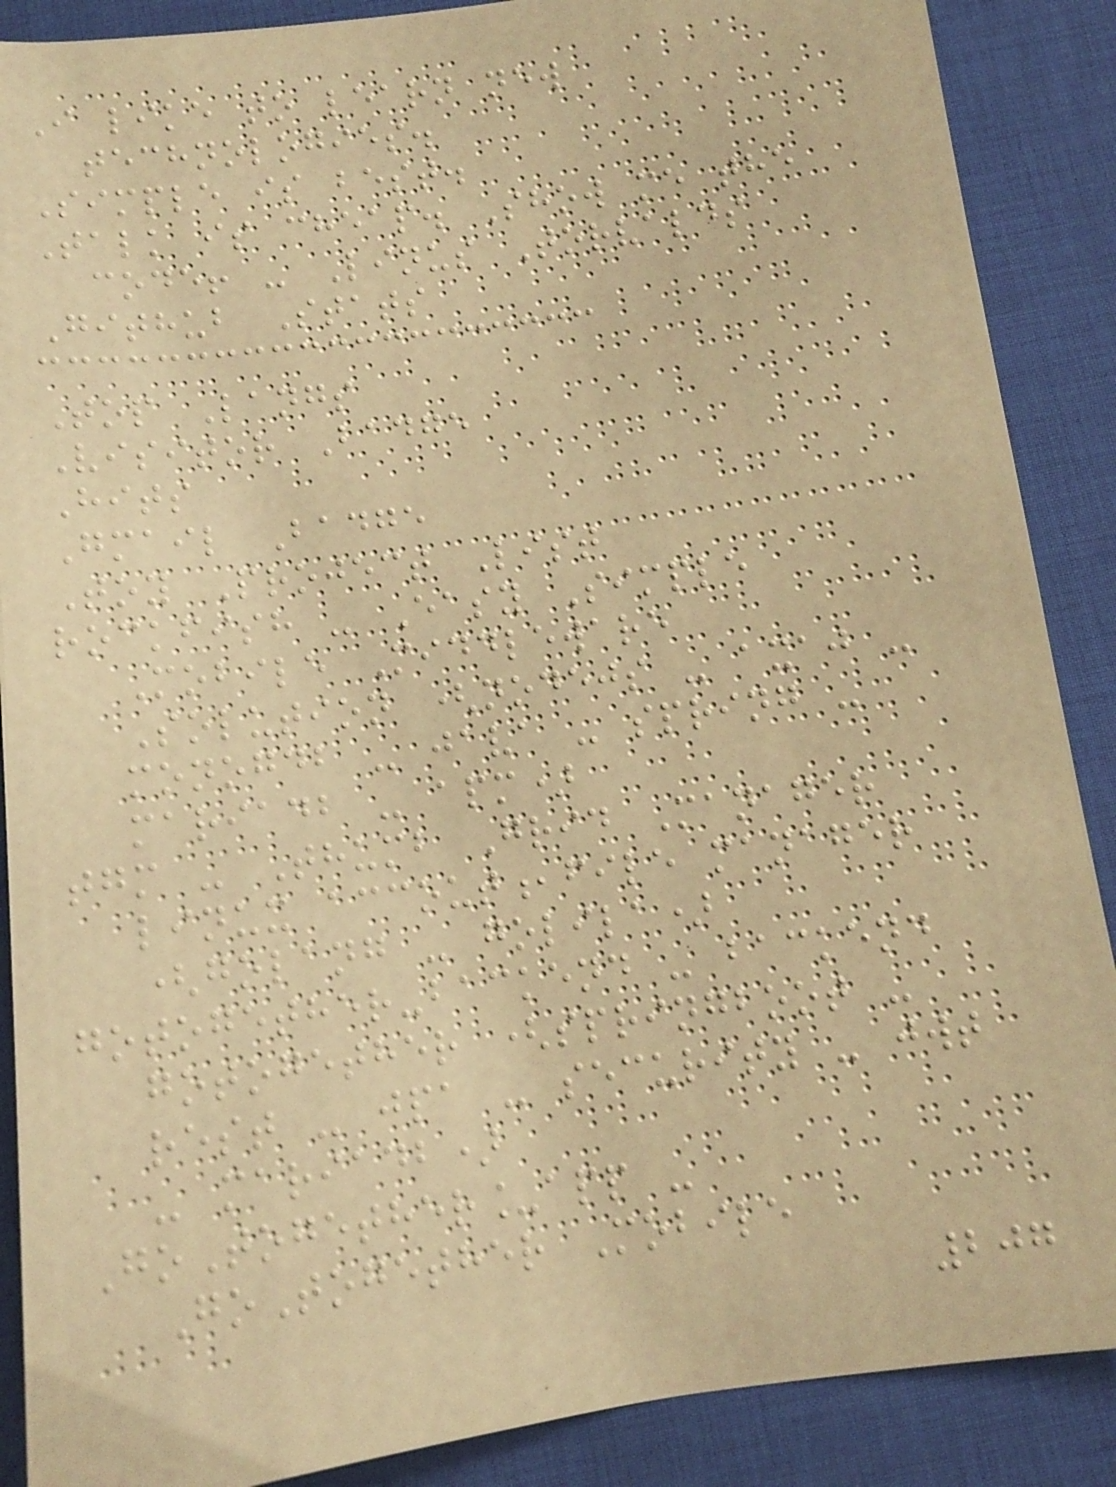I like to learn new
technologies.
Simple is best.
Talk is cheap. Show me the
code! - Linus Torvalds
Github Stats
Top Langs
Visitor Badge
Hits
Gmail Badge
Toy Project List
rockfish - Easy Simple
Mobile Middleware
Solution (nodejs - axaj -
monogdb - java - spring -
mariadb - apm)
tgm - Thumb Grid Manager
linux accout,file manager
(golang - golila)
gotogether-backend - backend
gotogether (springboot -
rest - jpa - security - jwt
- mariadb)
GoTogether_app -
GoTogether Mobile
207
